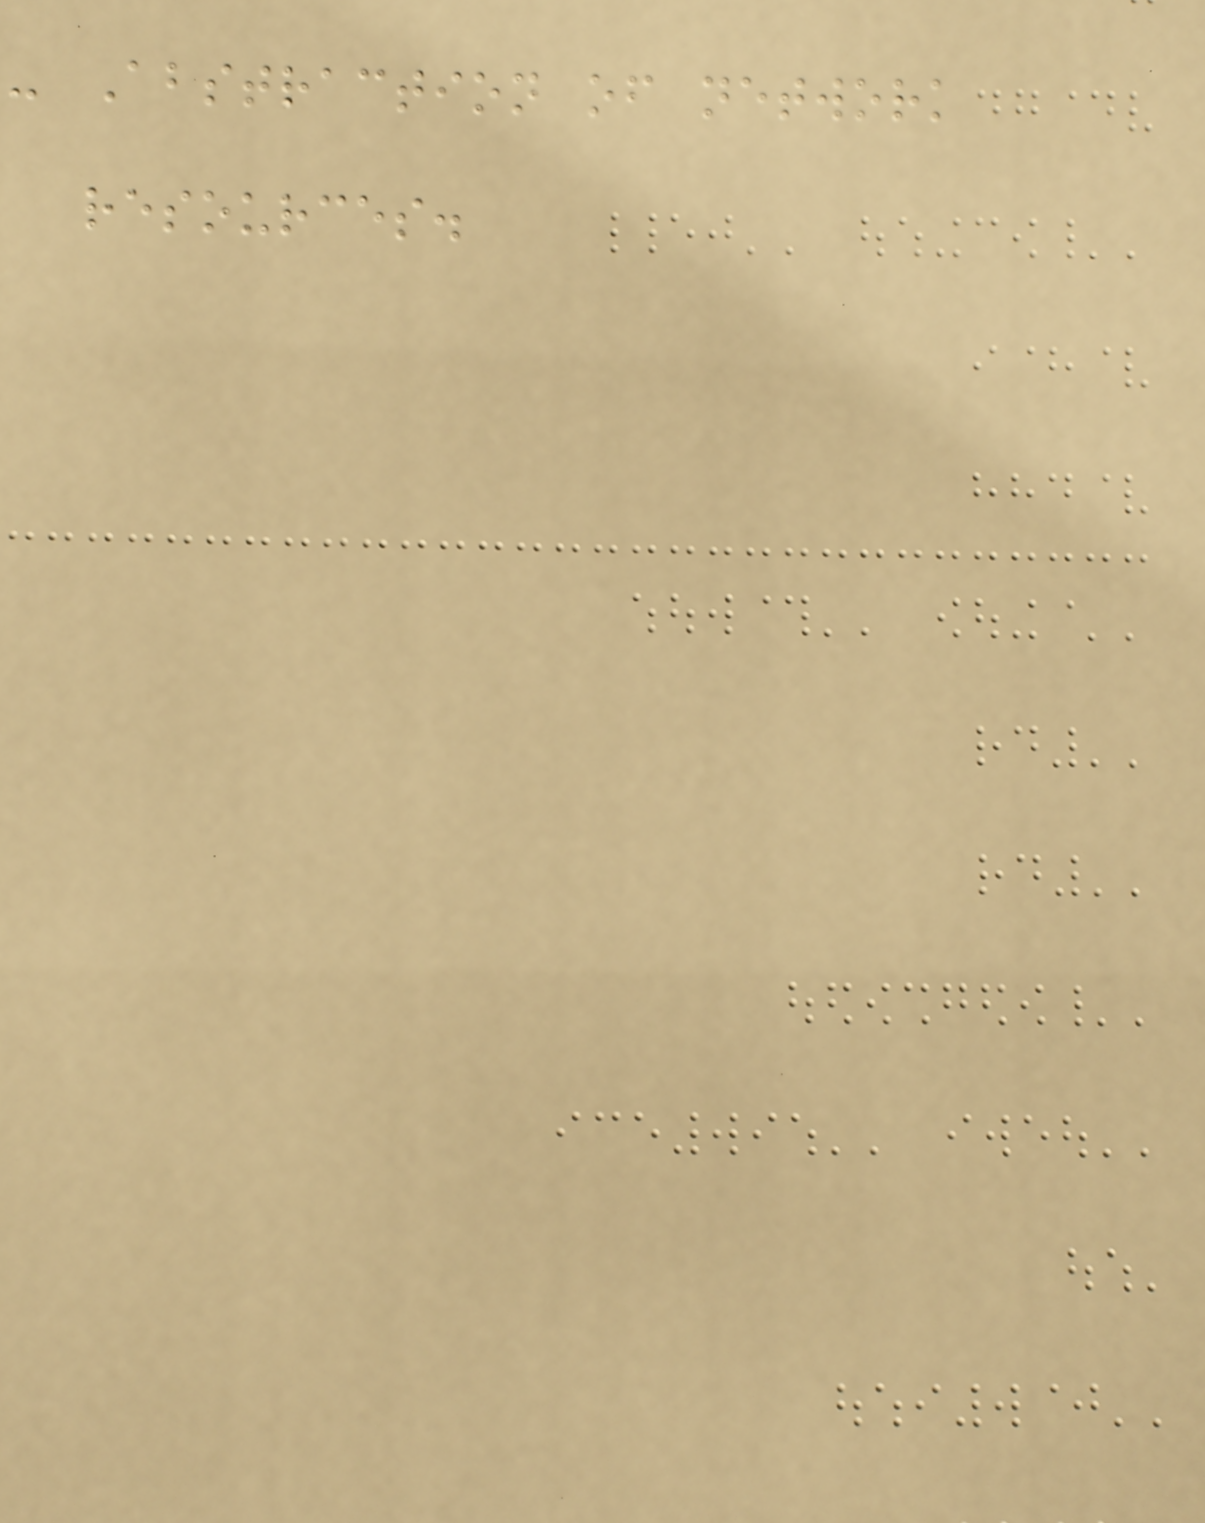- Abstraction of network
resources.
